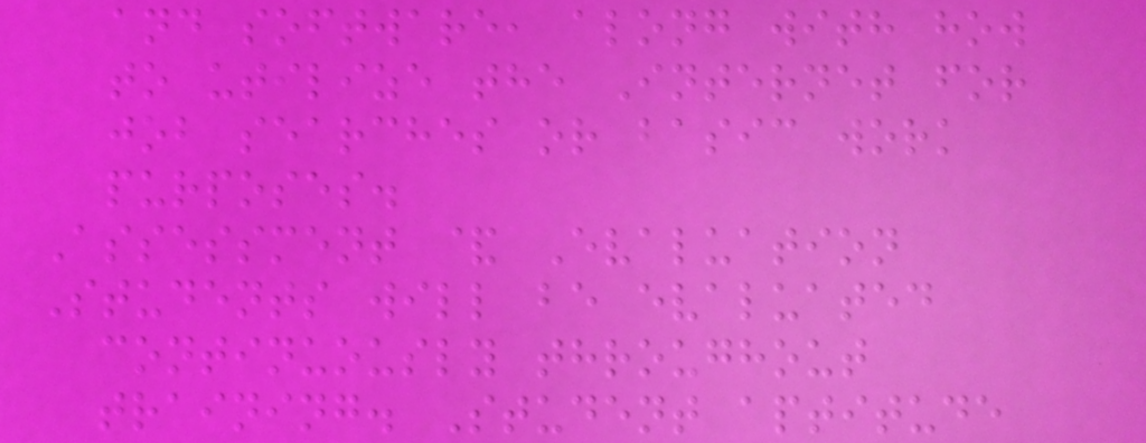and software, along with how
to utilize the Internet for
job searches or basic work
purposes.
Assessment & Evaluation
Students will be evaluated
continuously throughout
training. Student aptitude
